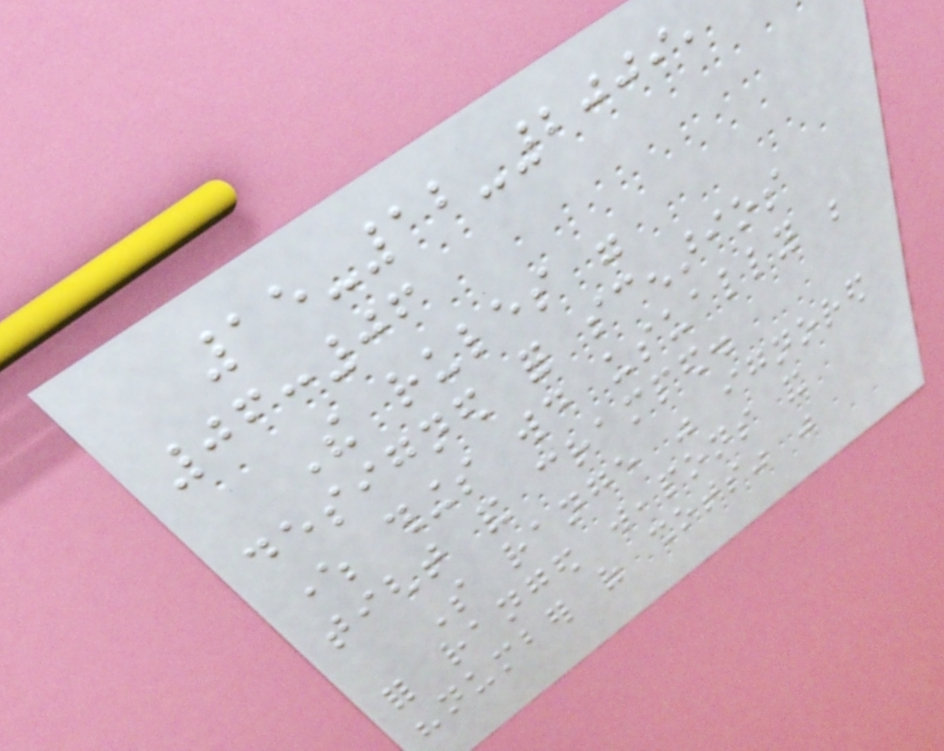15-12-2009,
06:06
The rules were
designed for scenarios
where things would usually be
tight and cramped.
So range was ignored
for ranged weapons and
"number of shots" was
